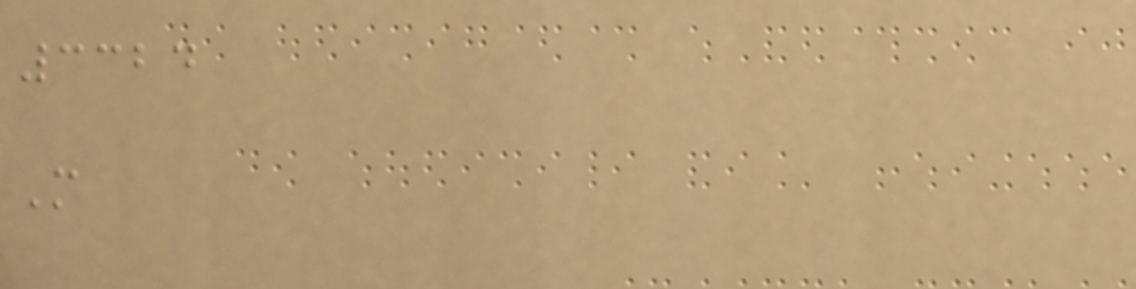3324
M
